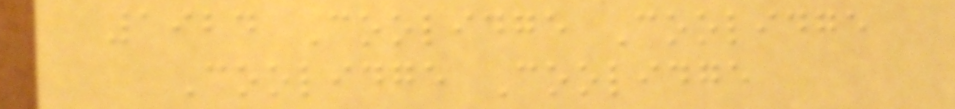1924 Coolidge Coolidge
Coolidge Coolidge
